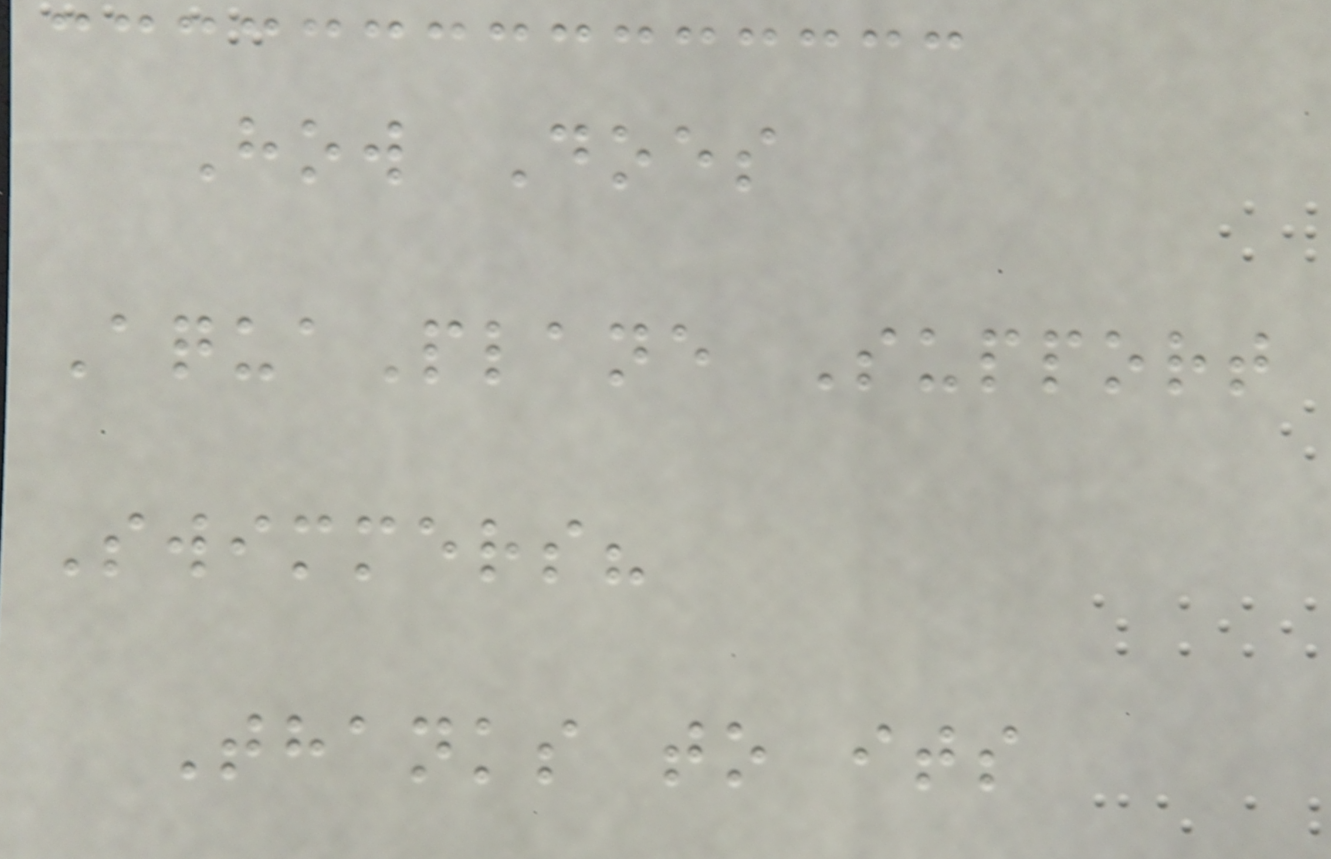How Does
AquaPlane Support
Swimmers?
Thanks to its
